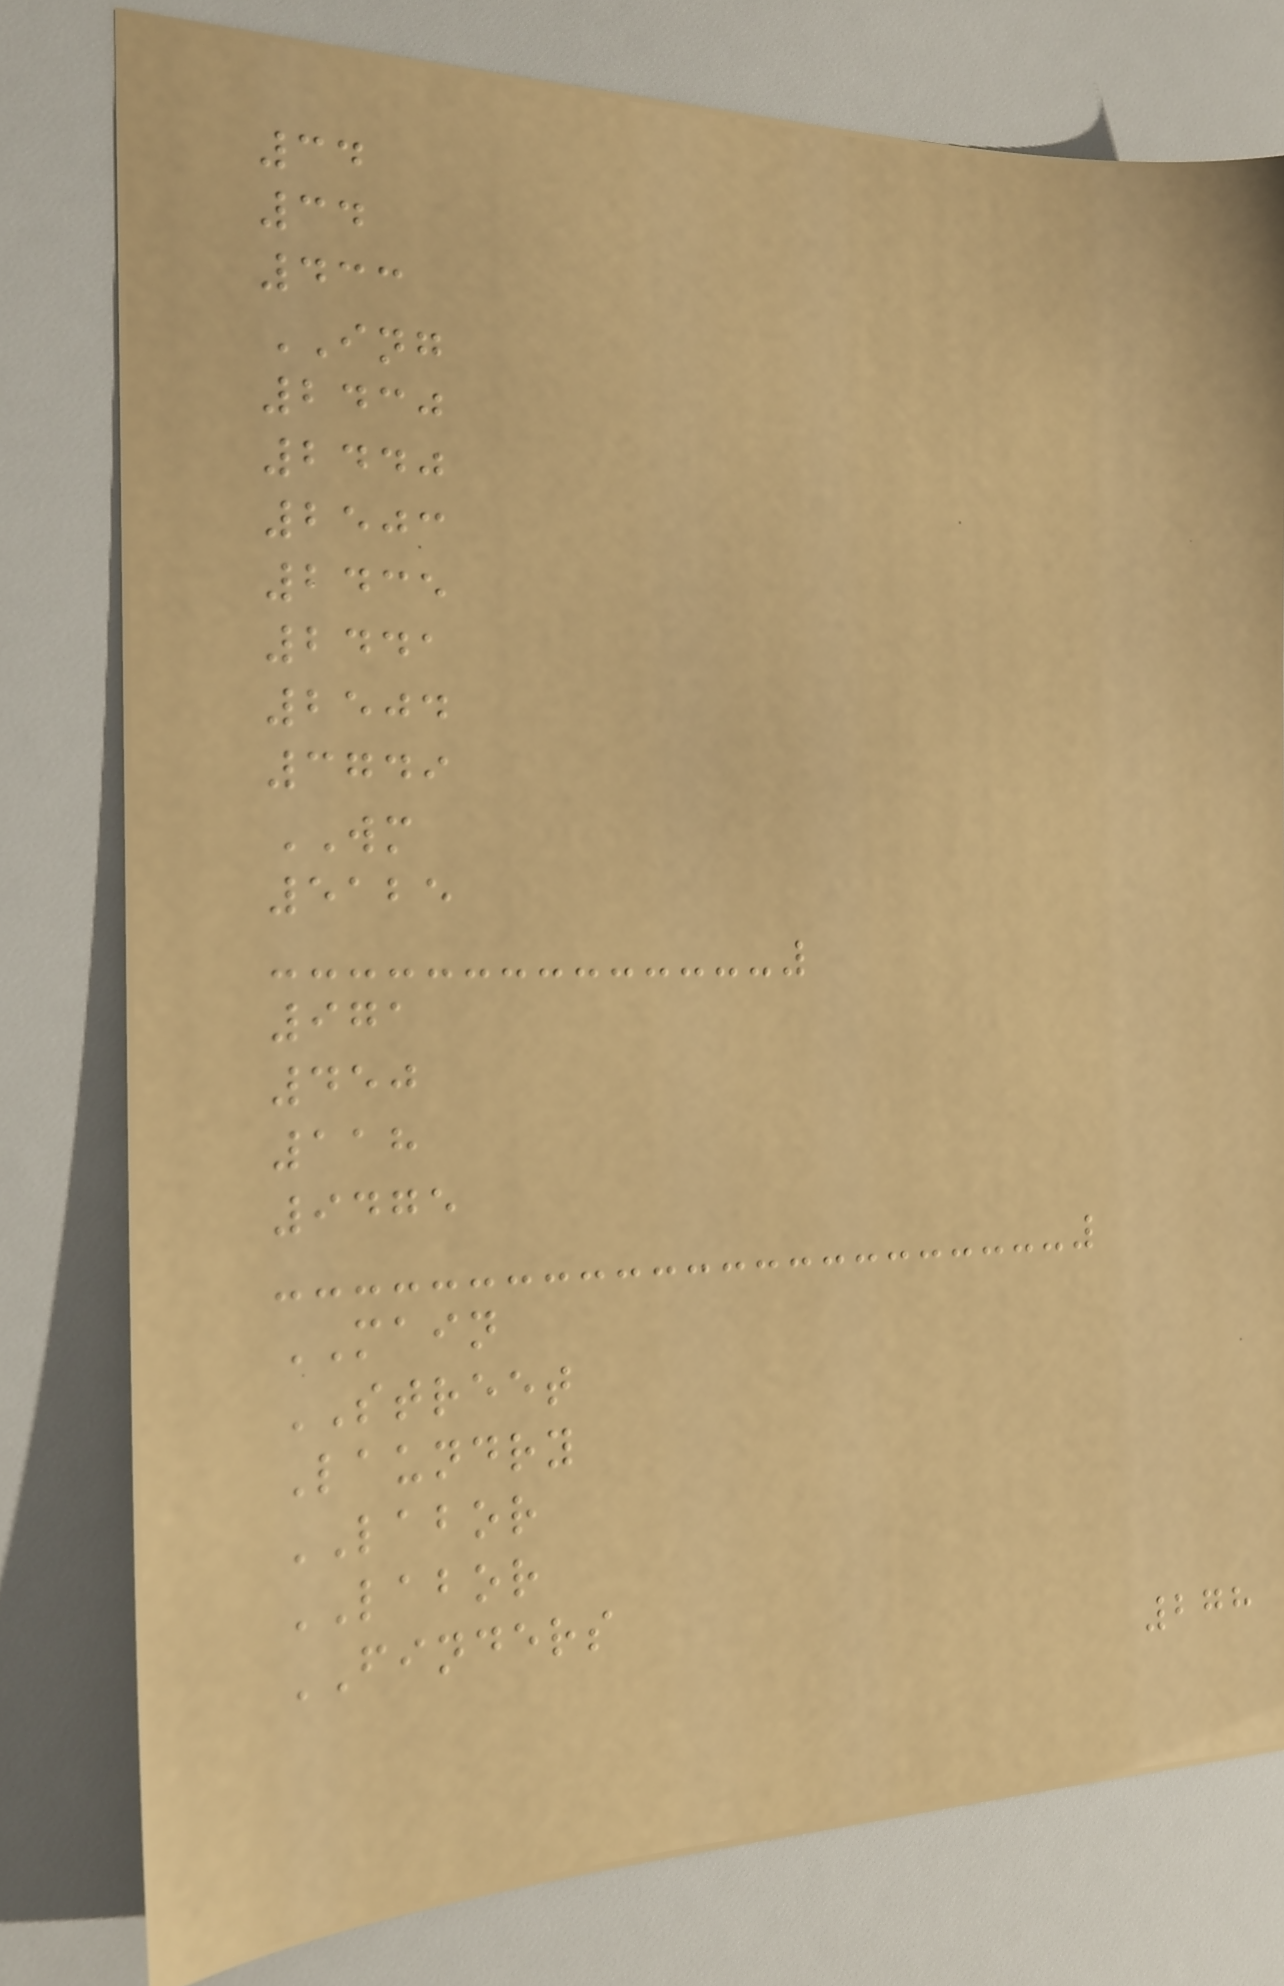34
34
433
ING
2430
2440
2503
2435
2441
2504
3749
WM
5125
971
450
118
9475
MAIN
STREET
Laundry
LABOR
LABOR
FINDERS
278
